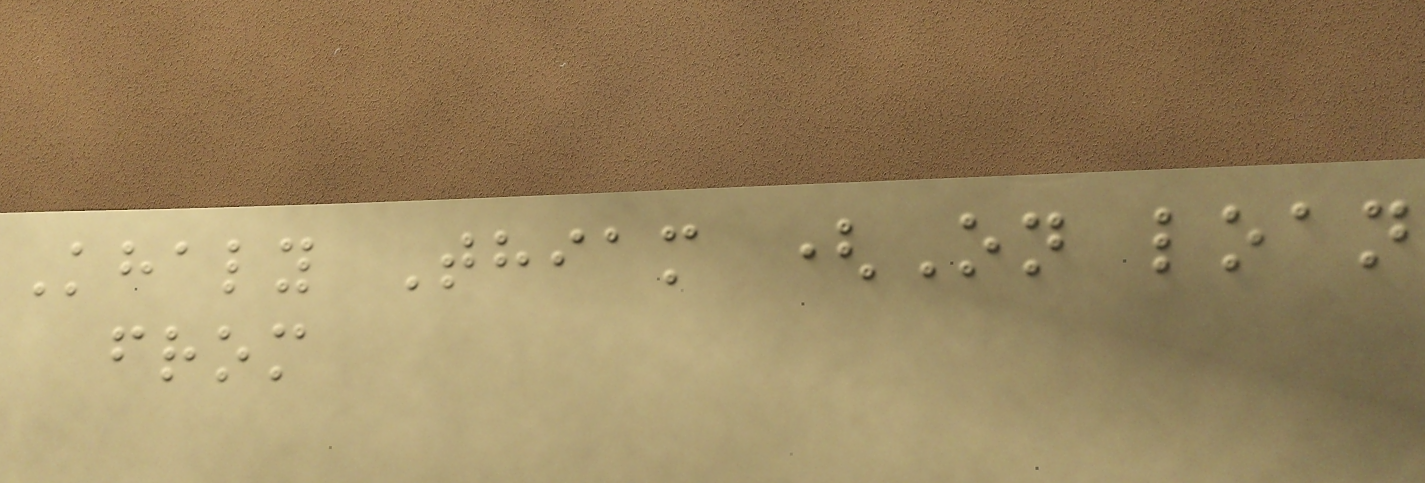Khaly Thiam (On loan
from
